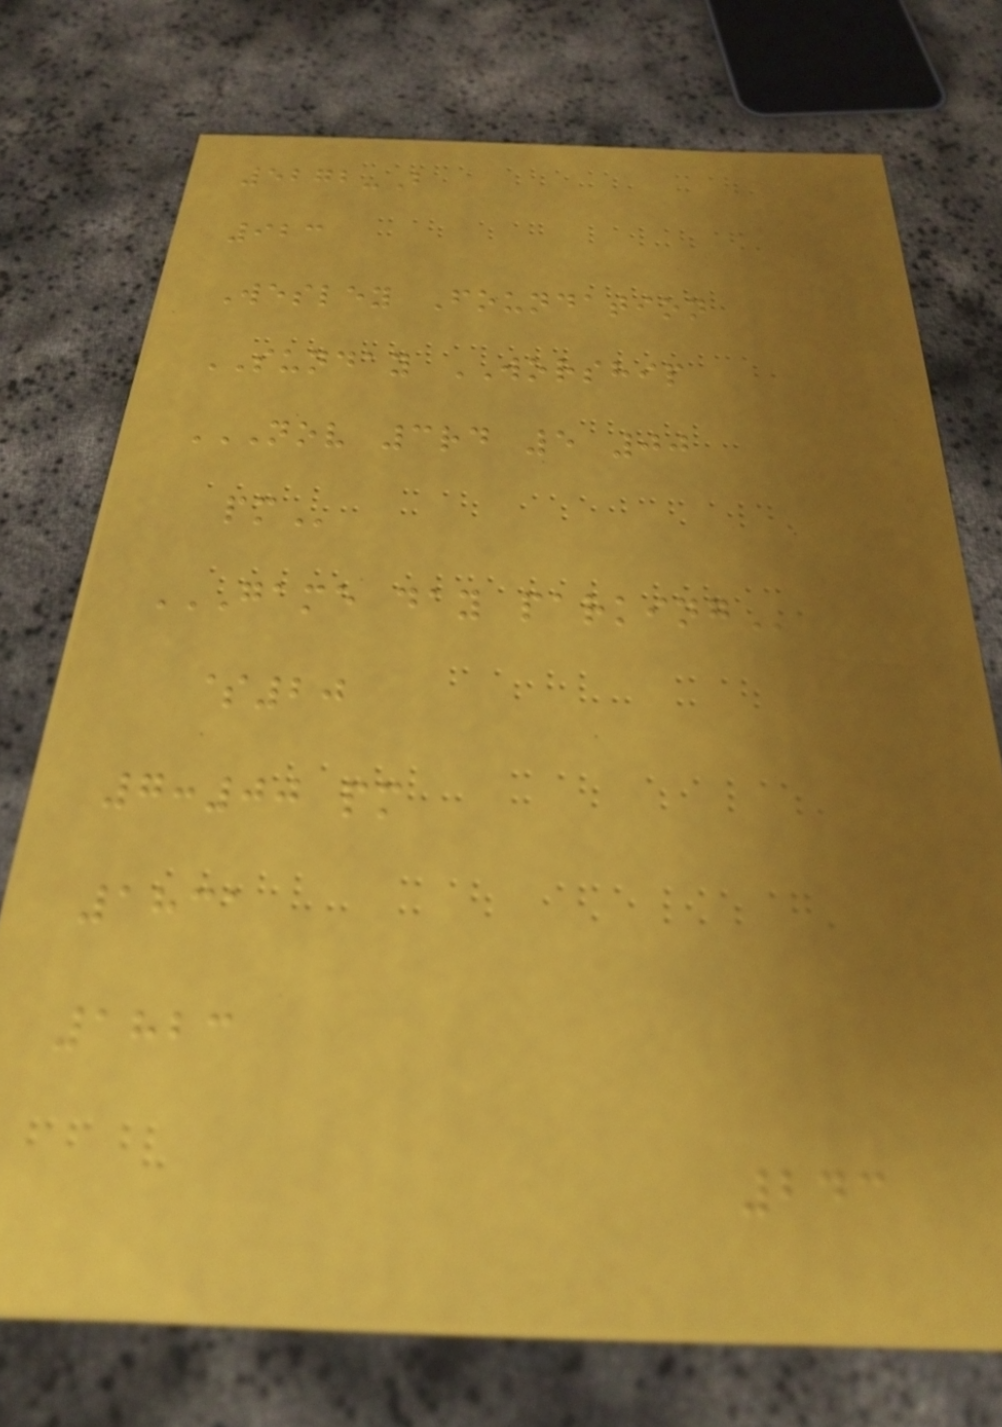5272-B
923
Wesley Foundation
SUNDAY WORSHIP
NOV 3RD 5 00
PM
GAME DAY PARKING
$20
7:00 pm
1831
1823
243
